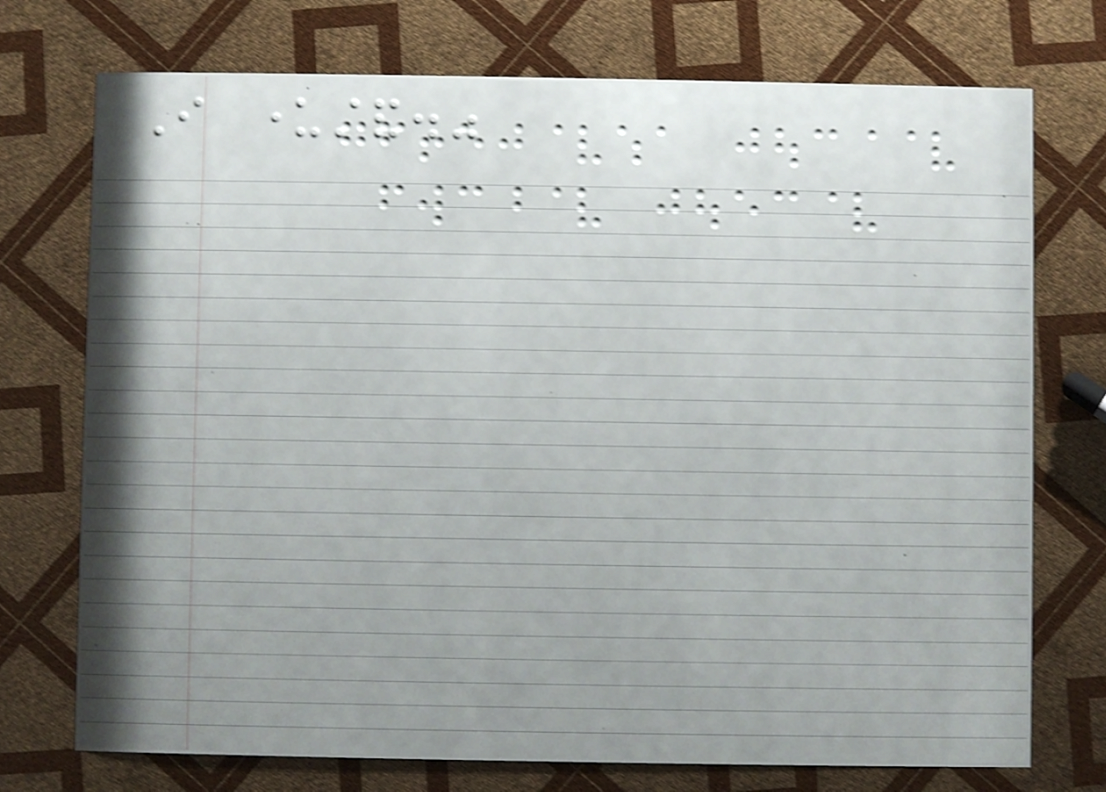I understand."
